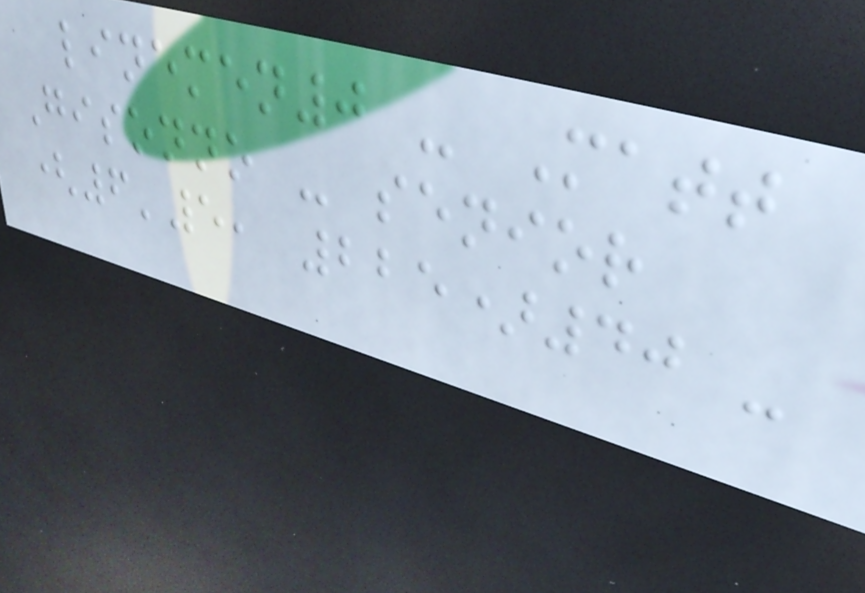linemen0 - Matt
Gisonno - senior
(6'5, 225)40 -
